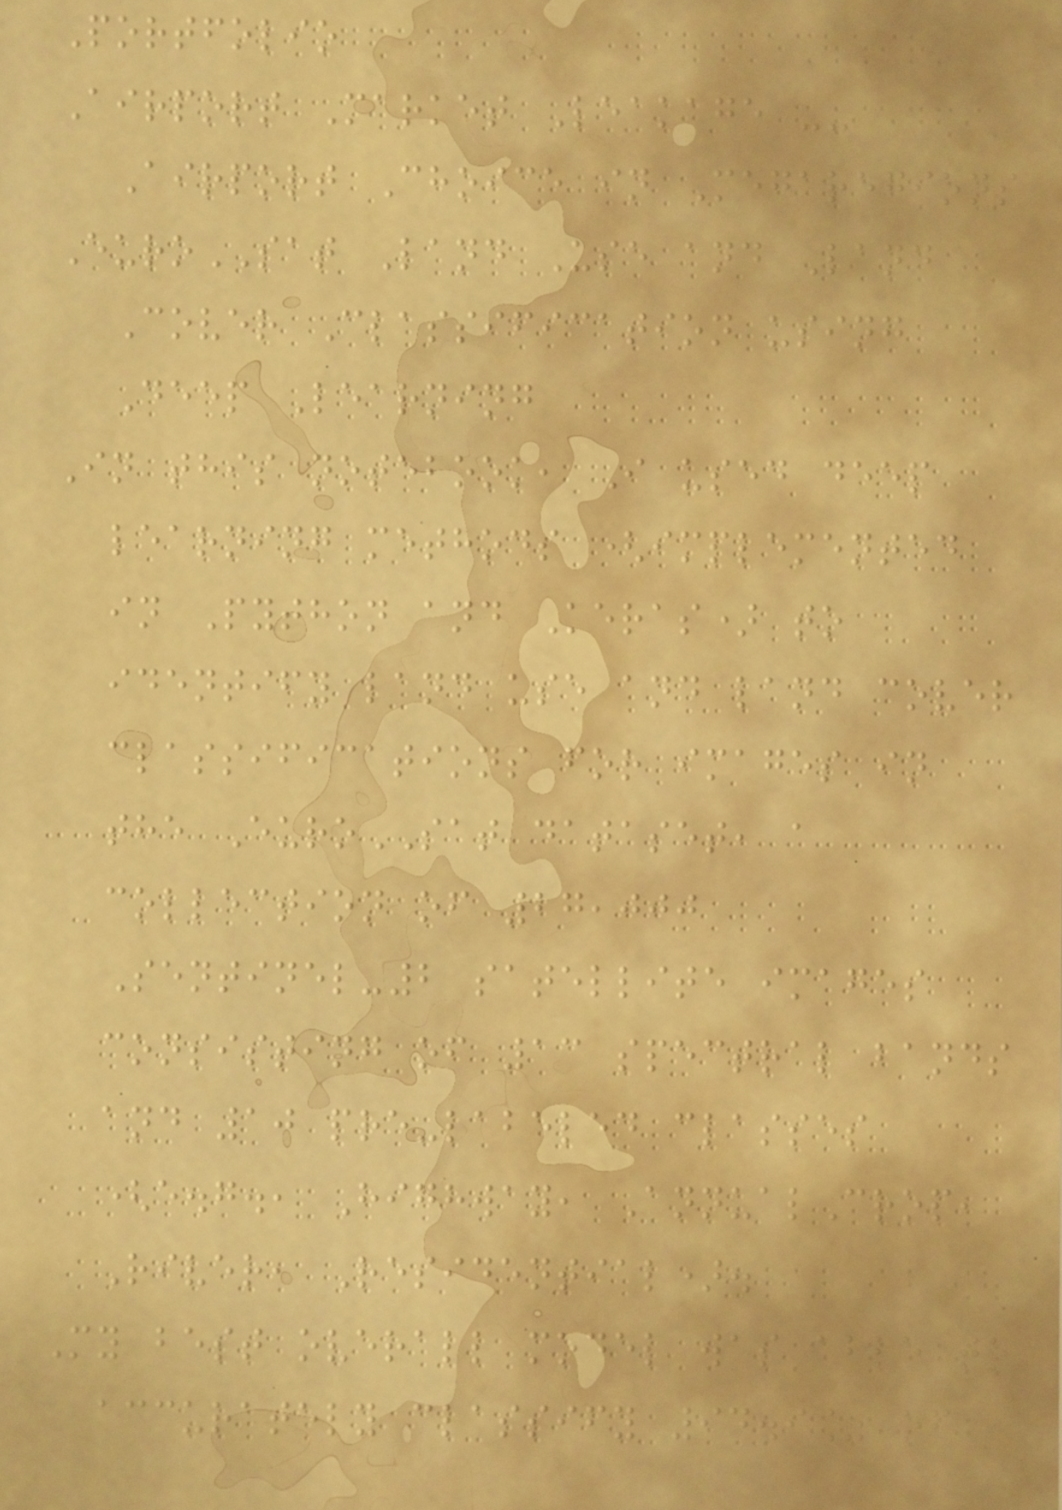Portfolio
Airport Market Leakage --
Airport Choice in Megaregions
EuroSAT Land Use and Land
Cover Classification using
Deep Learning
In this notebook, I used deep
learning methods (implemented
in Python and Keras) to
identify land use and land cover
classifications for images in
the EuroSAT dataset, a
collection of 27,000
Sentinel-2 satellite images
consisting of 13 spectral bands
and 10 pre-labeled classes
(e.g., Highway, AnnualCrop,
River, Residential).
My best overall model was able to
accurately classify 94.9% of
